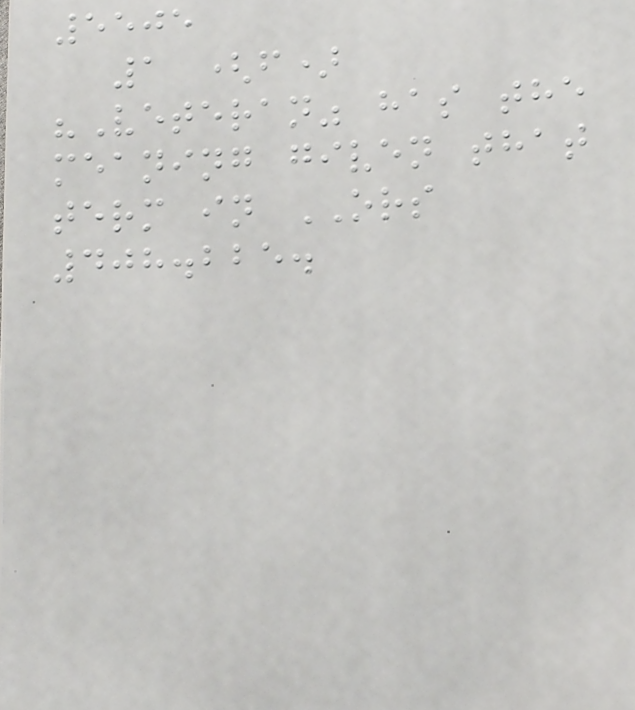5505
1 (f)
"Veteran" has the
meaning given that
term in ORS
408.225.
